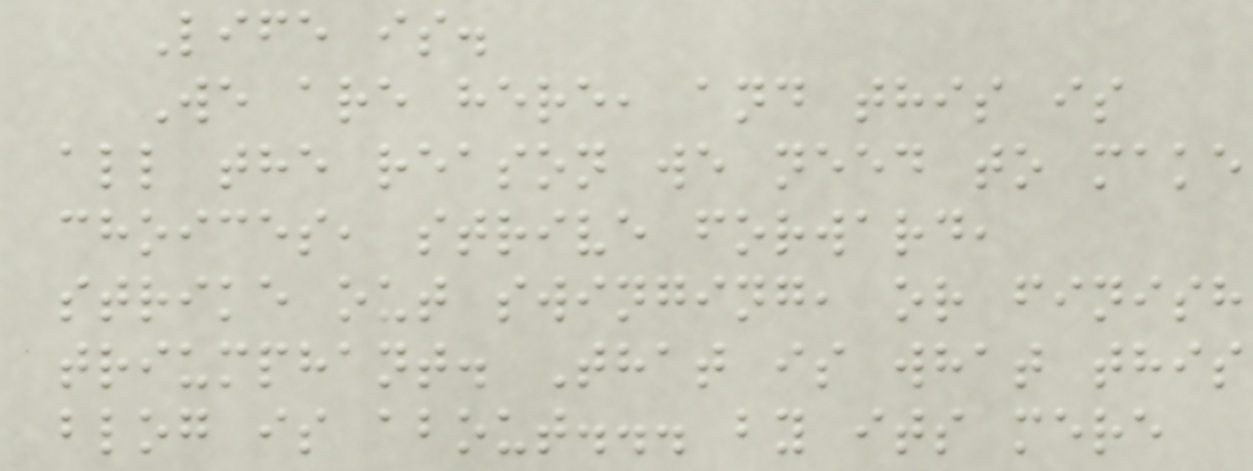Life is.
We are here, and this is
all the reason we need to make
choices, strive forward,
strike out swinging, or finish
triumphant. That is what this
blog is about... by its mere
